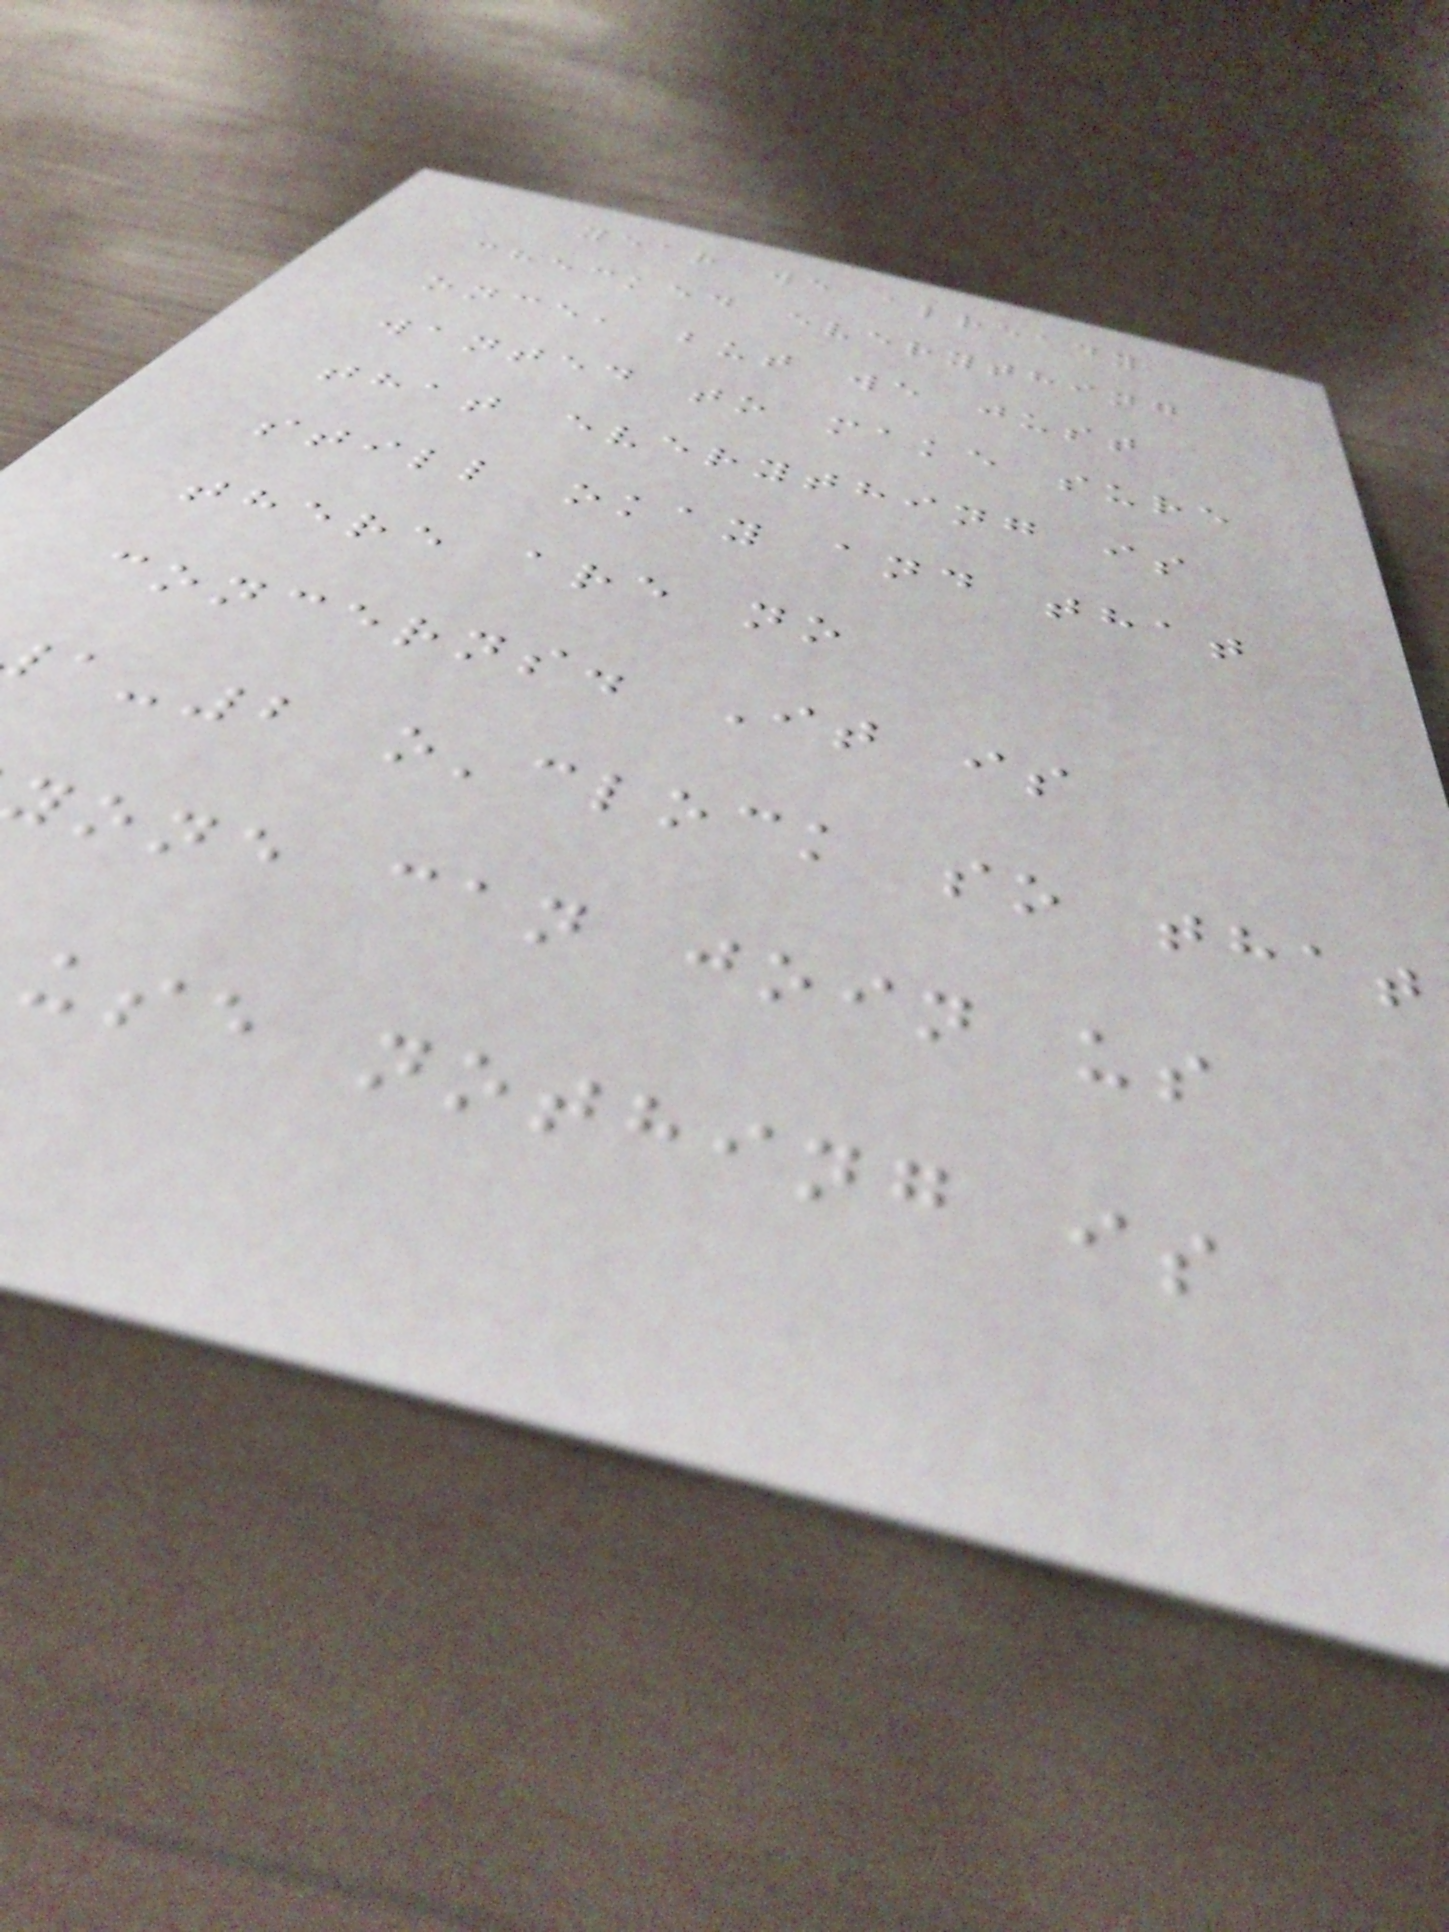year we already
checked everything
once, but we just
wanted to make sure
that everything is
still okay and that
there are no
concerns. It is
-2 o'clock so that
yone can join us
use nothing is
